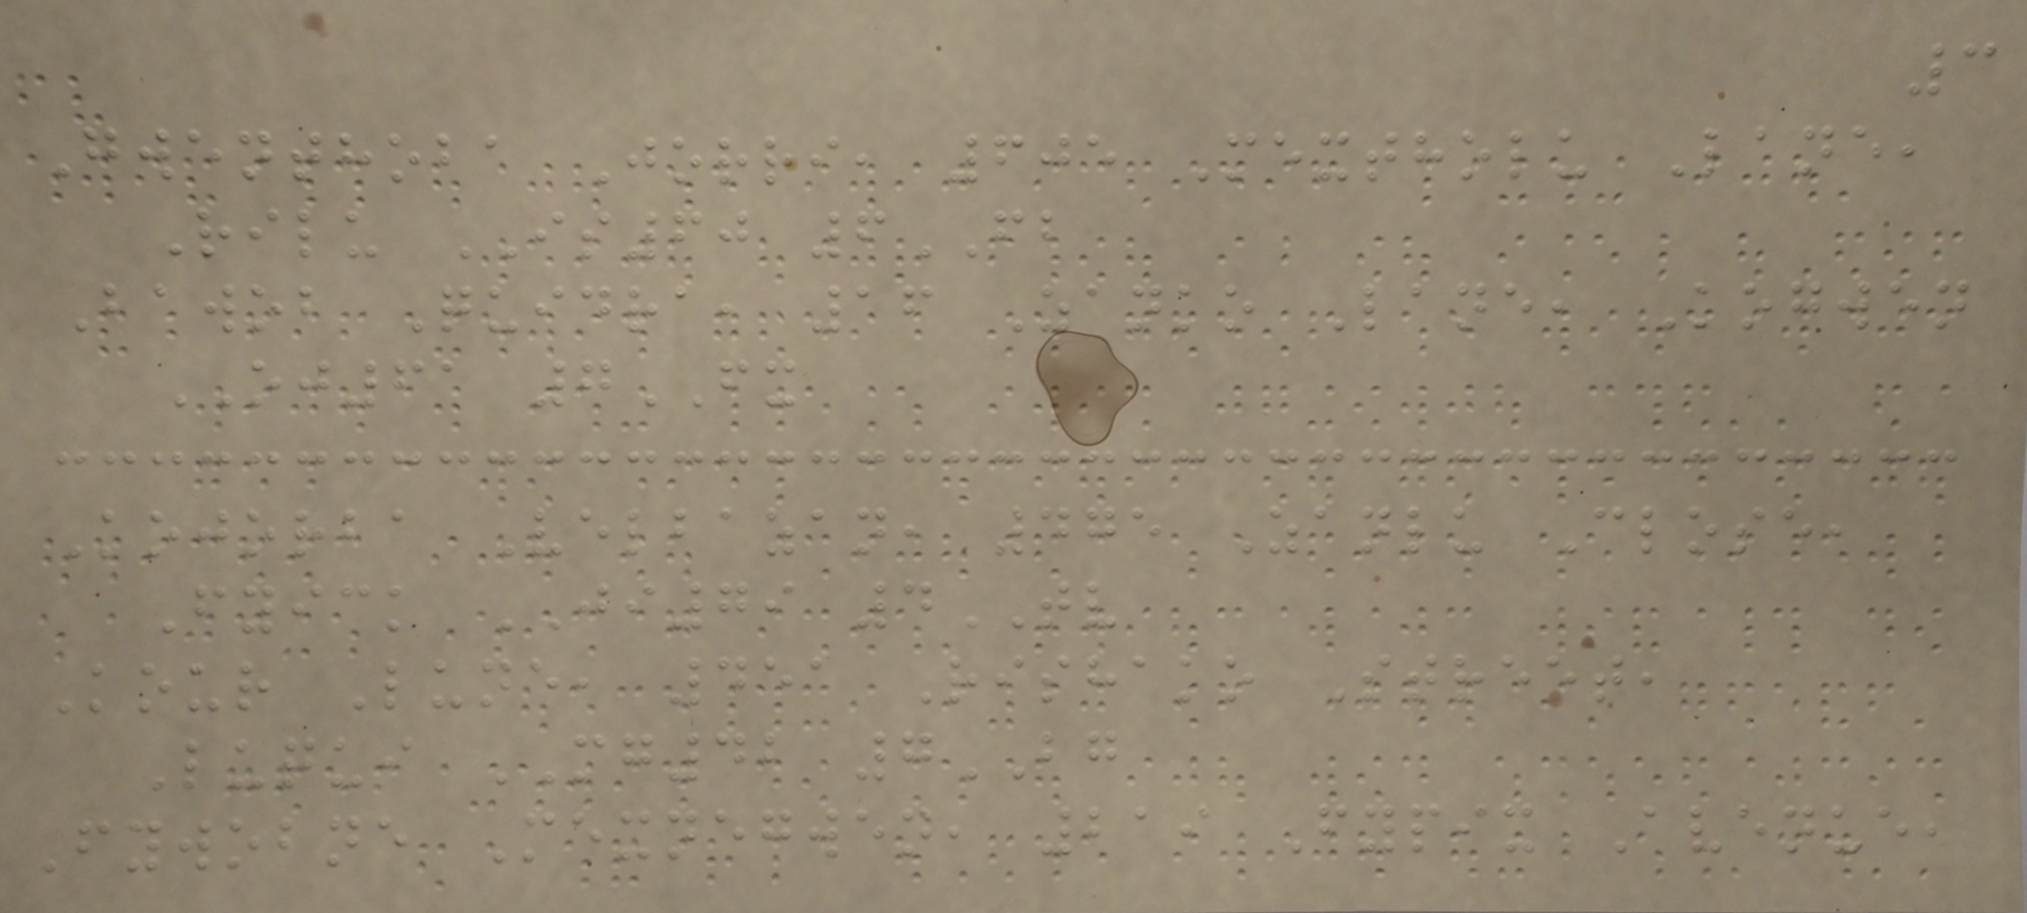3
Gwenthoba Jorri, 605 Mextholu Lane,
Rilu IS60 6FB
Bawob Quidra, 16 Zanko Lane, Kogwen
OJ61 7FX
Kojorba Velbazan, 475 Zanlu Close,
Fyick JI79 4TV
Kour Lune, 451 Rishako Street,
Luqui MG42 7BG
Fywobne Mexnegwen, 219 Fypix Avenue,
